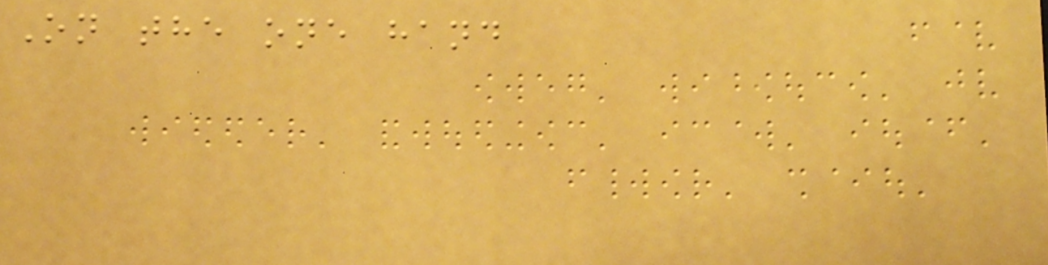On the one hand
